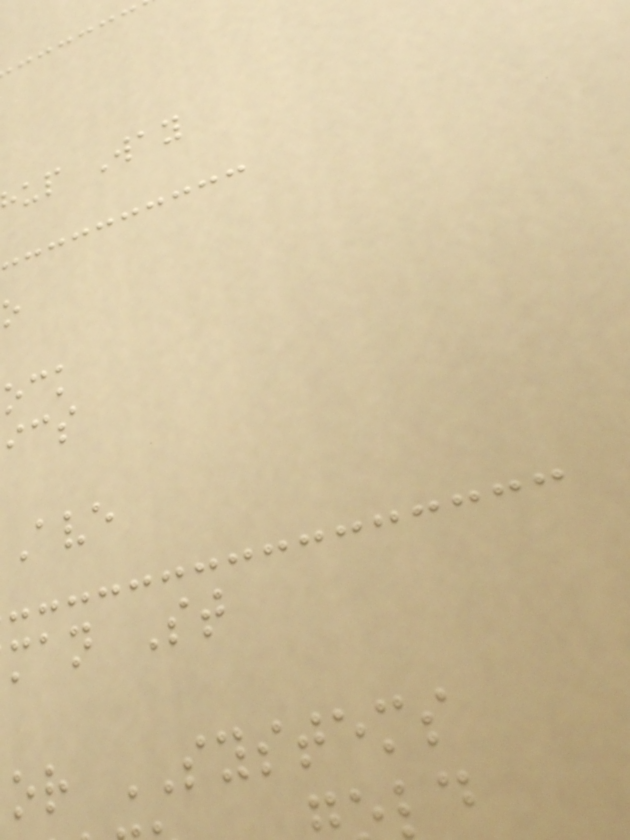up Way
Ave
man St
or SYSTEMS
